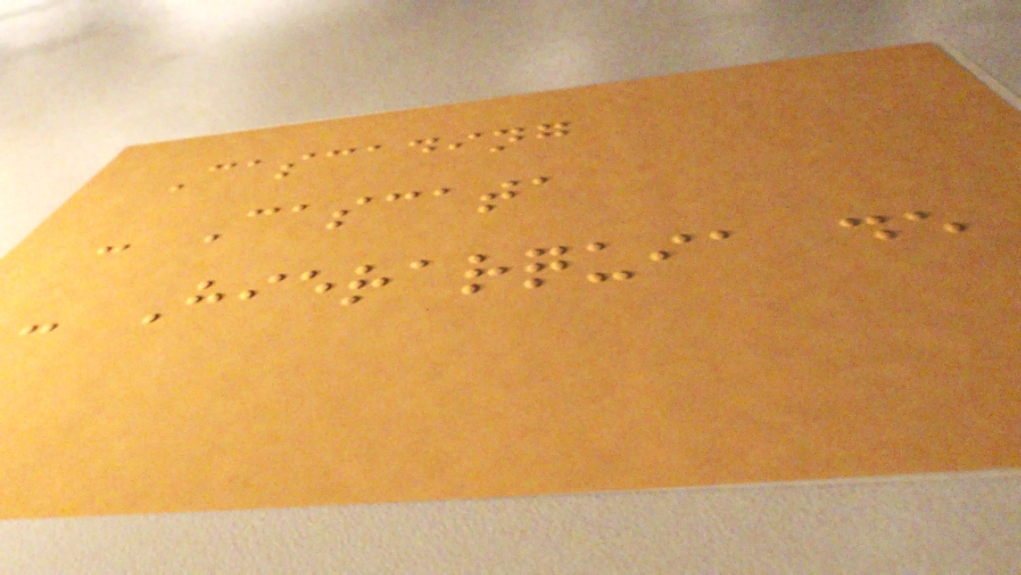Cascading
- Cascata
- Hierarquia de
